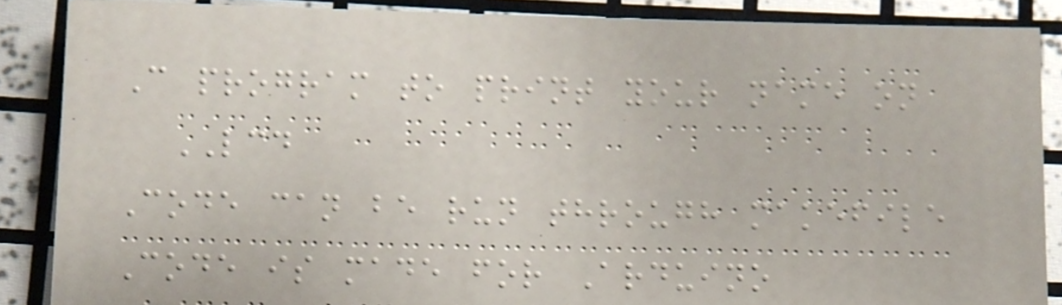C program to print your name on
LCD
Code can be run through makefile
Code is made for Arduino
